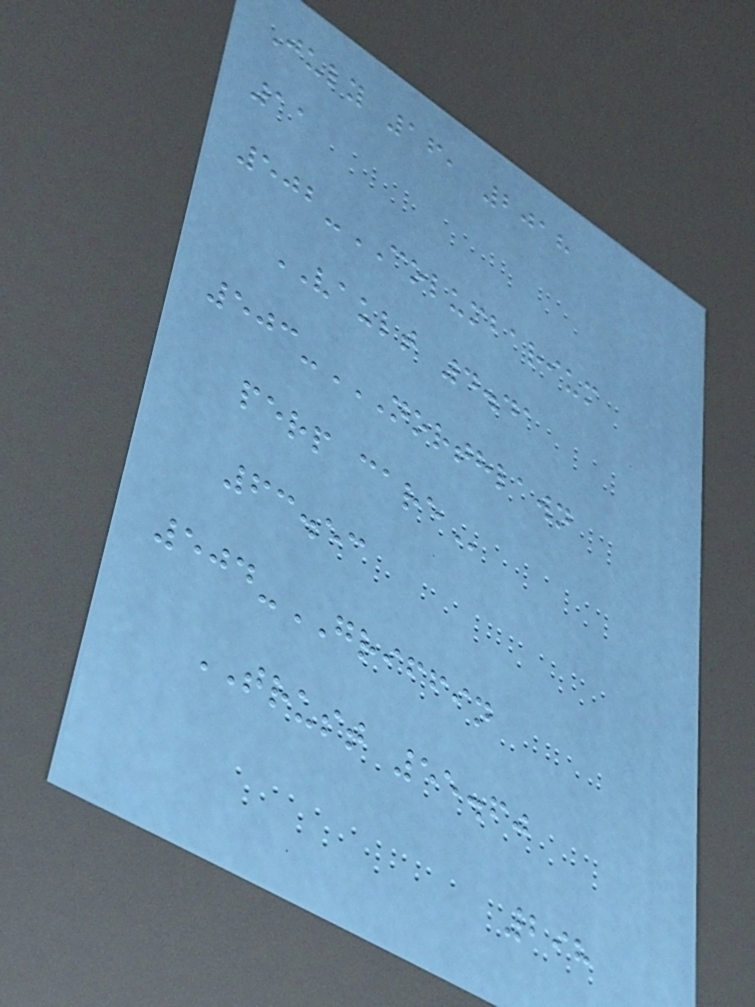July 16, 2018
11
502-COLUMBARIUM
VAULT 4.41
503-NORTHLAWN
PERP CARE
63.53
504-GRIFFIN
TRUST 55.60
298
